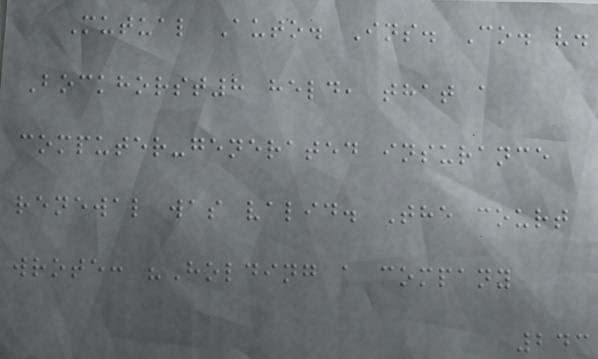Mutual Auto. Ins. Co. v.
Bockhorst8 held, that a
computer-generated insurance
renewal was valid. The court
wrote: "Holding a company
243
